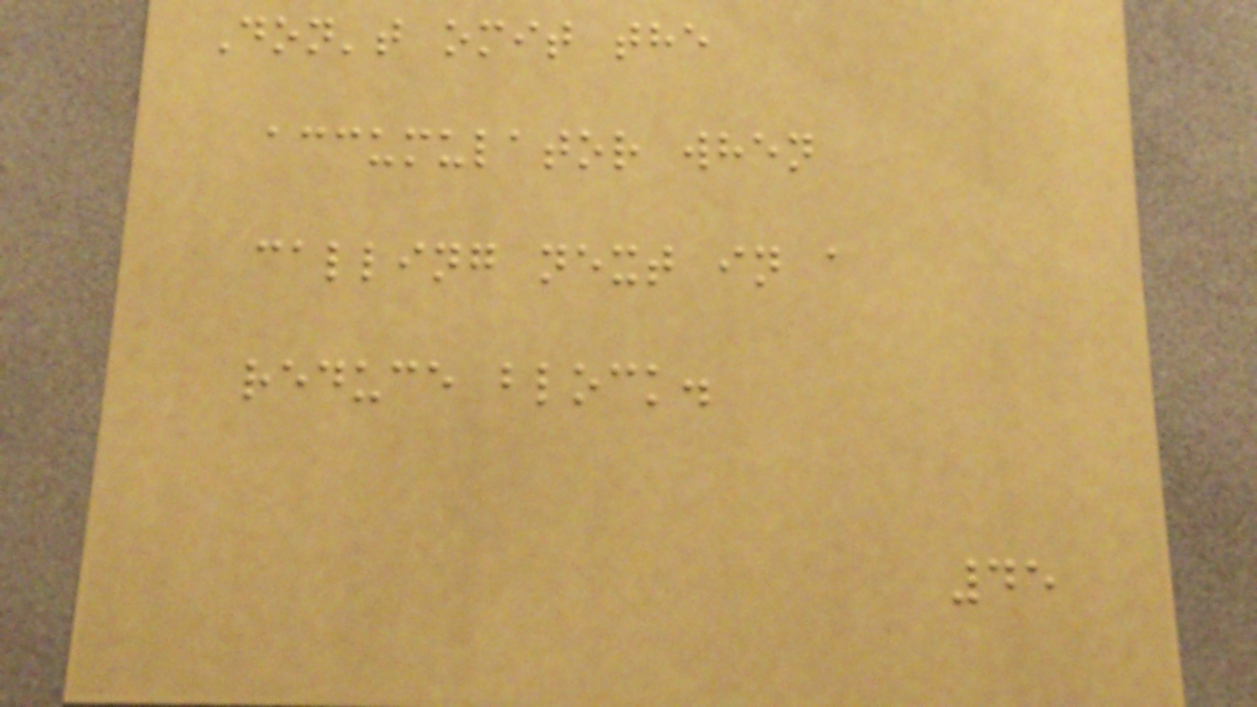Don't omit the
accumulator when
calling next in a
reduce block.
45
